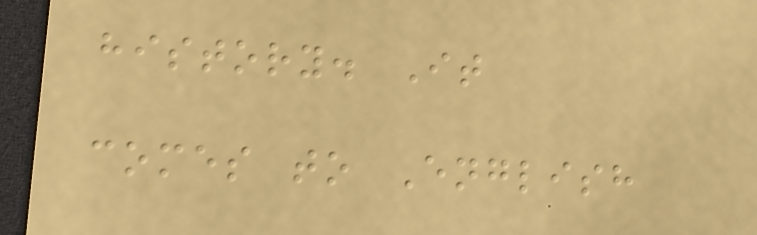history. It
comes to English
